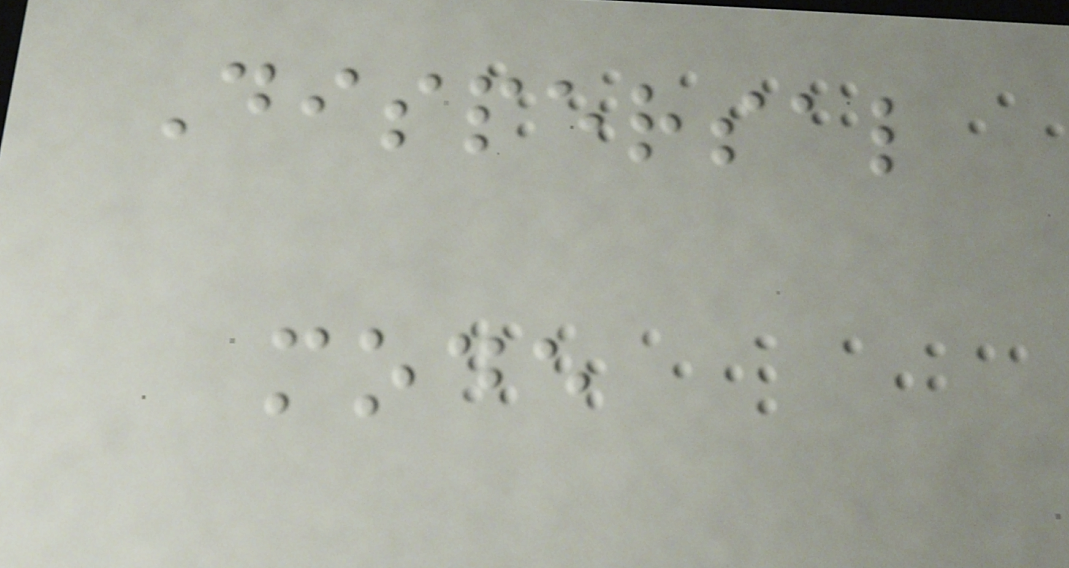Dispersal
mode
